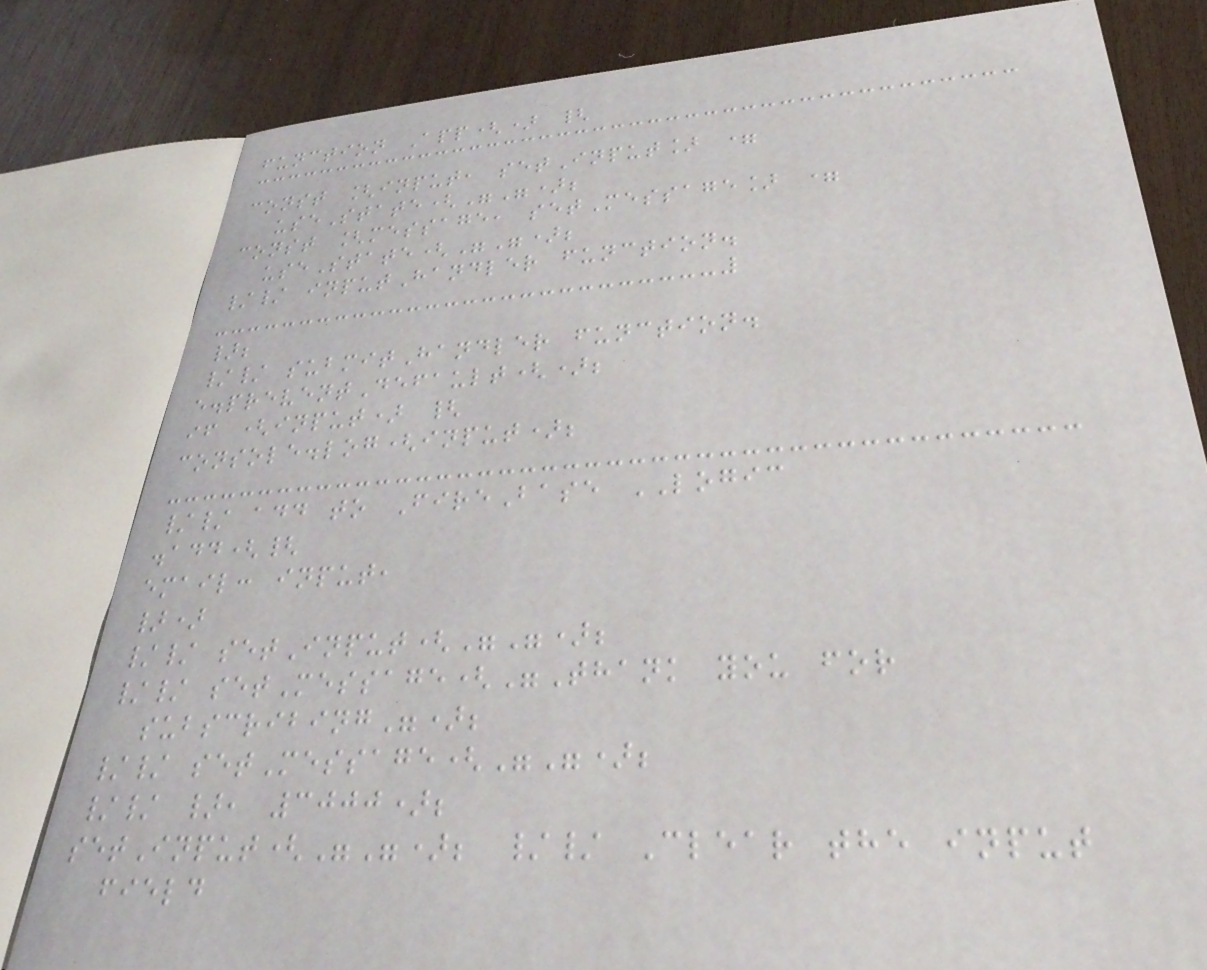function App() {
const [input, setInput] =
useState("");
const [message, setMessage] =
useState("");
// inputHandler function.
};
// submitHandler function.
e.preventDefault();
if (input) {
console.log(input);
// add to FireBase LOGIC
.add({
email: input,
})
// setInput("");
// setMessage("Thank you for
subscribing");
// setMessage("");
// }, 3000);
setInput(""); // Clear the input
field
